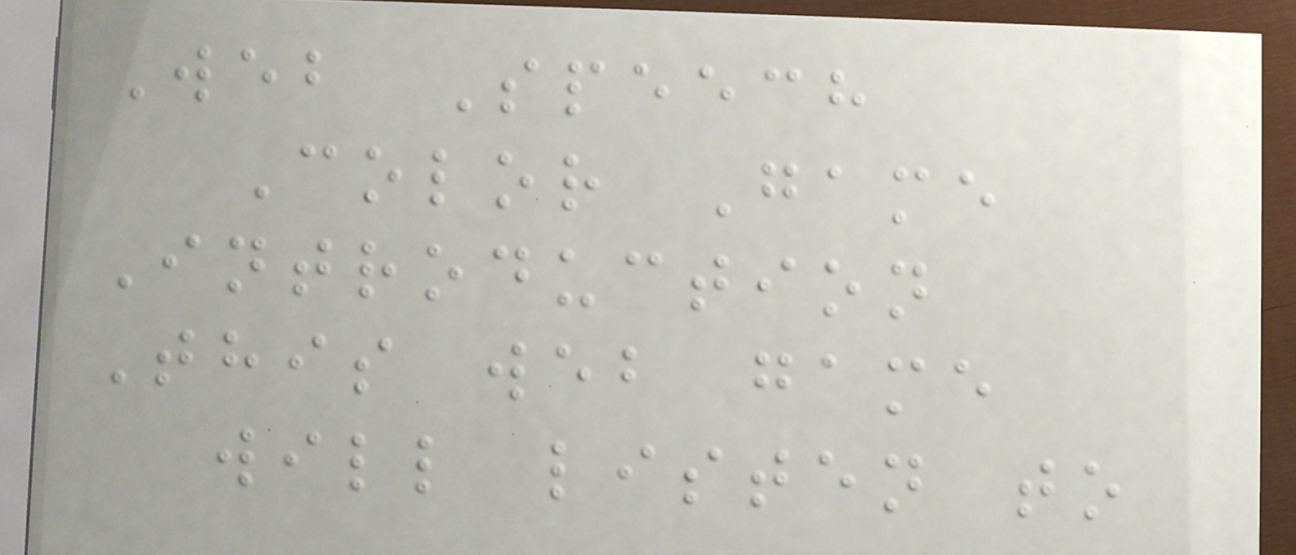Web Speech
Color Game
Introduction
This web game
will listen to
